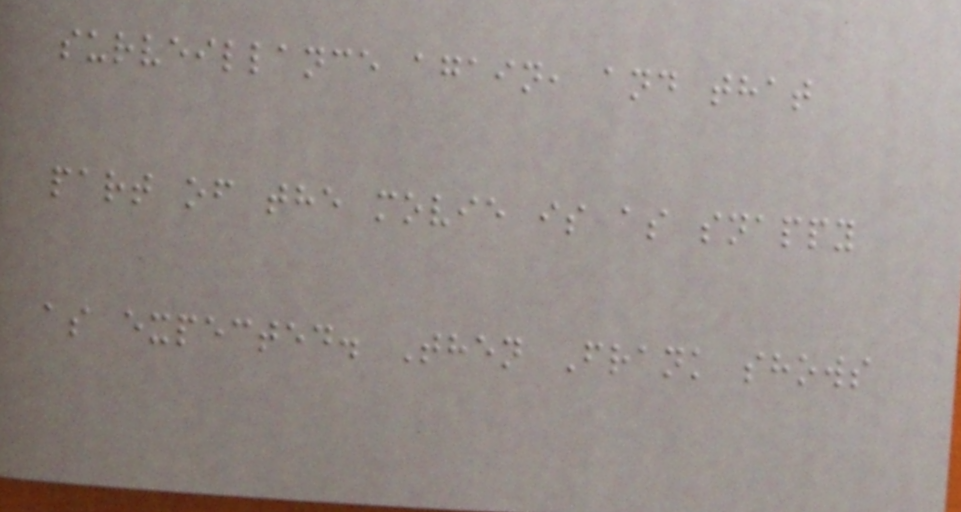surveillance again, and that
part of the movie is as snappy
as expected. Then Frank shows
